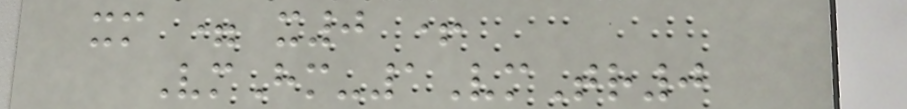xm = x0 +
VmHm-1VmTr0
